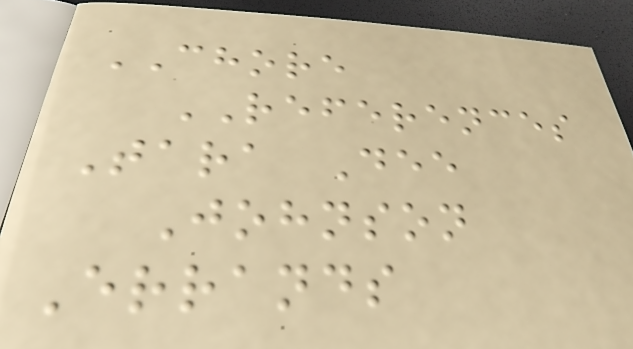CHORE
REFERENCES
Tara Dee
Johnson
Errands
